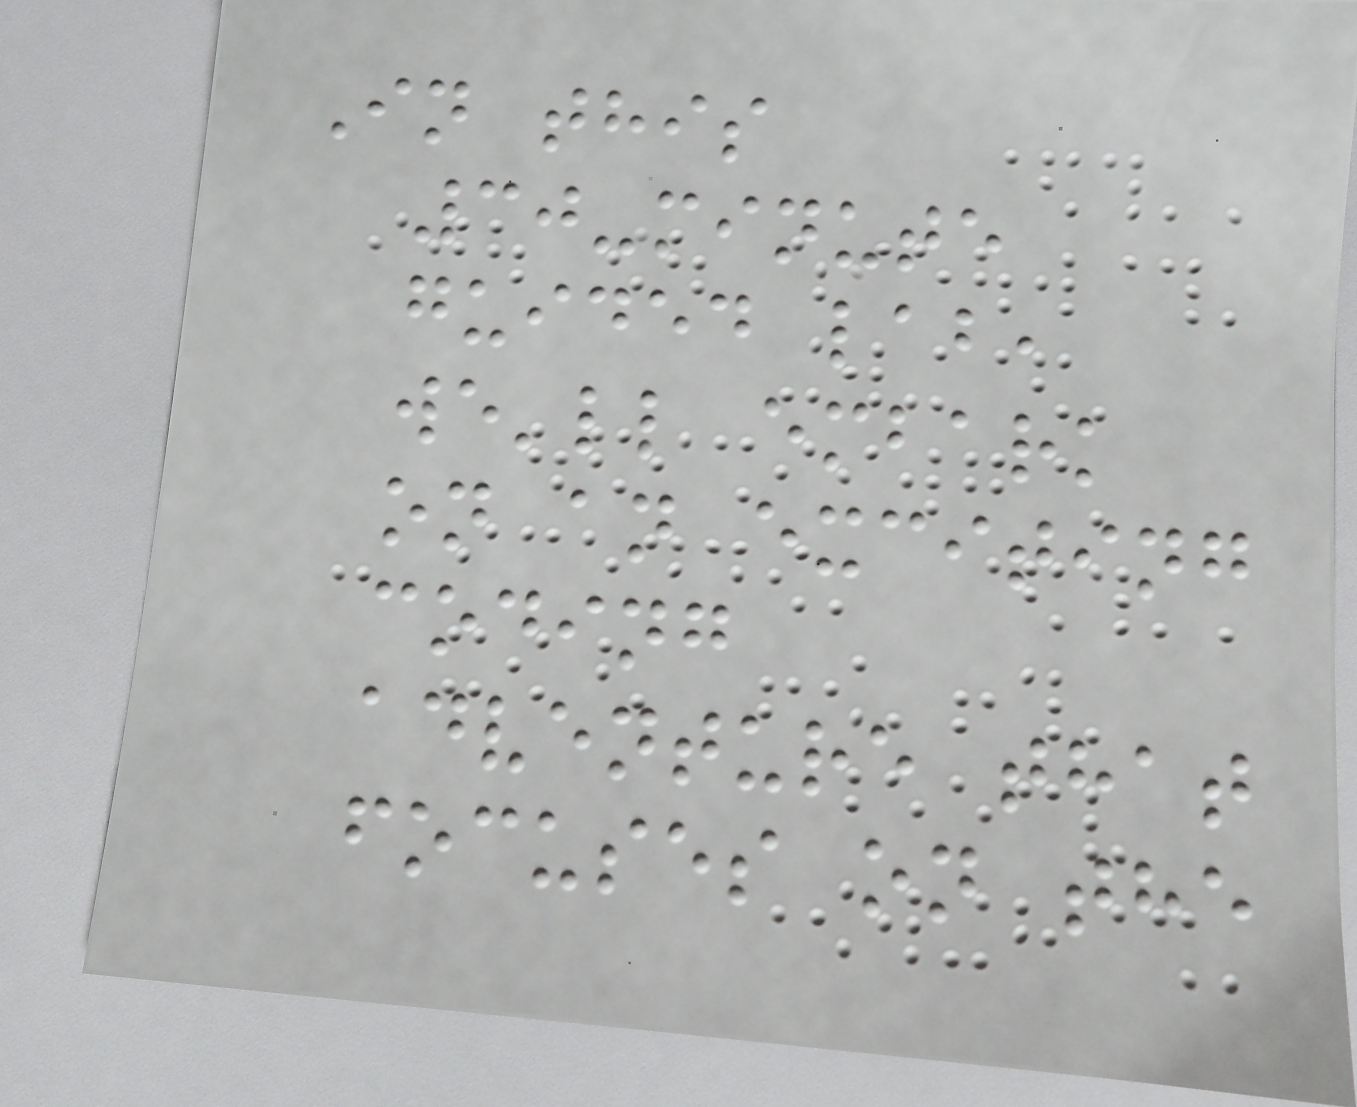In this
30-minute
guided lab,
we'll embark
on an exciting
coding
adventure that
focuses on the
